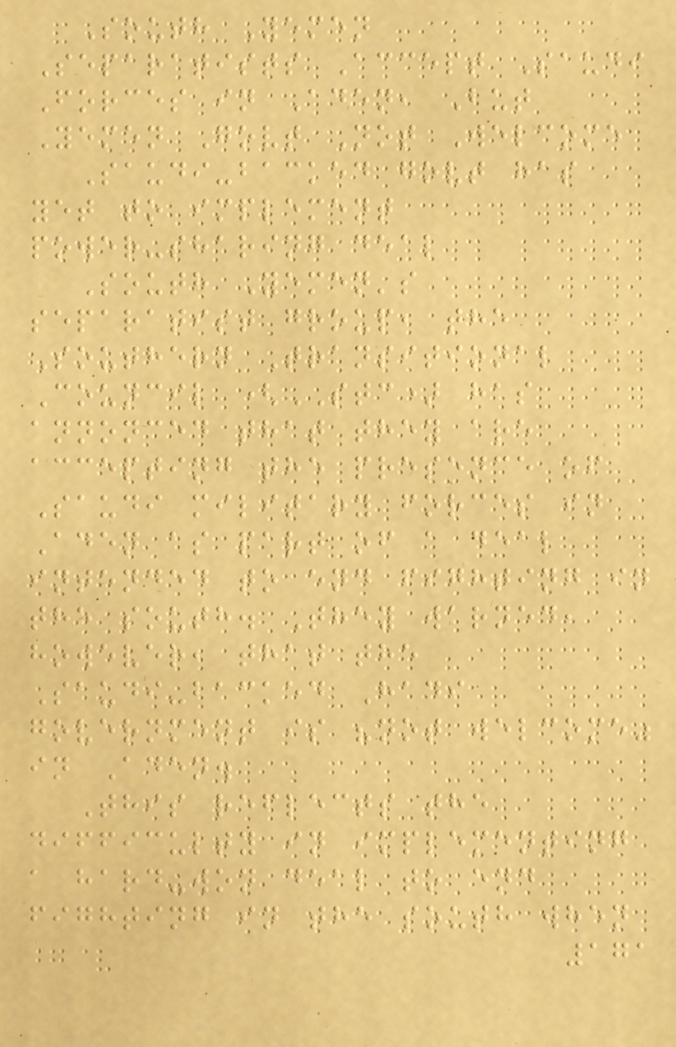South Yemen
Separatists Accept Saudi
Forces in Aden, But
Yemen Govt Not Welcome
Saudi-backed govt has
yet to implement
power-sharing deal
South Yemen's
separatist group, the
Southern Transitional
Council (STC) has
annonced that they are
accepting the presence of
Saudi military forces in
Aden as part of a deal
intended to end fighting in
the south. They warned,
however, that the
Saudi-backed Hadi
government is "not welcome"
in Aden.
This reflects the
difficulty in implementing
a hard-won deal to end
fighting in the south when
171
